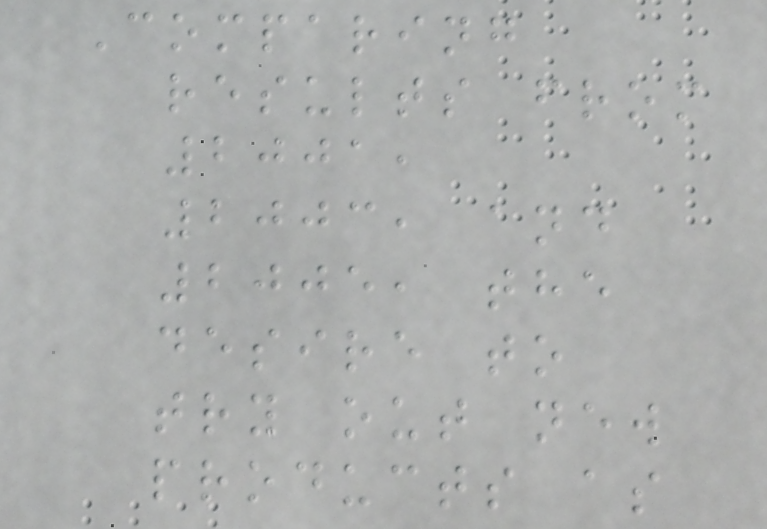Comparing
results from
2001,
2003, and
2005, the
desire to
try out new
products as
